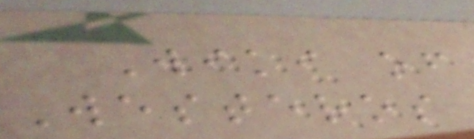Wiki of
Westeros
